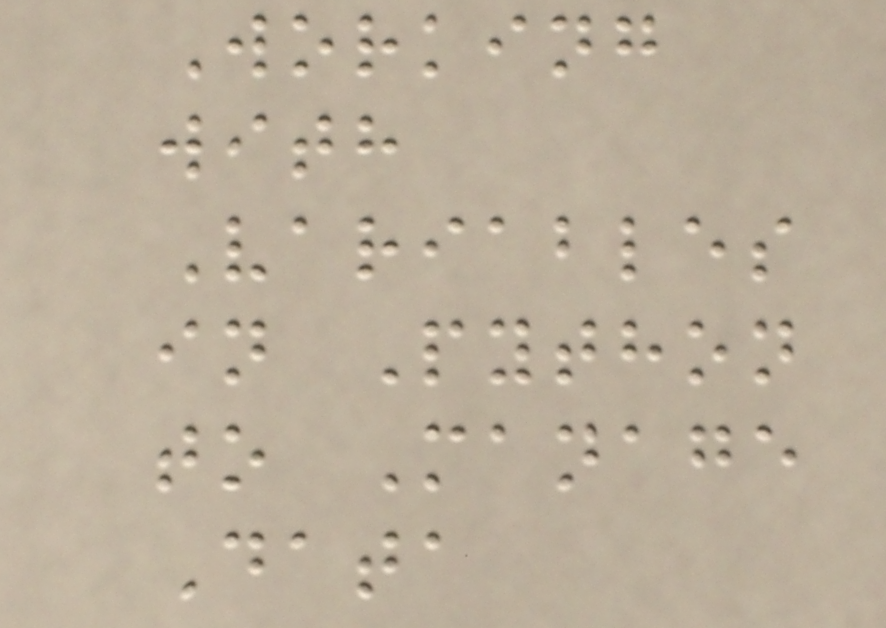Working
with
Variables
in Python
to Manage
Data
